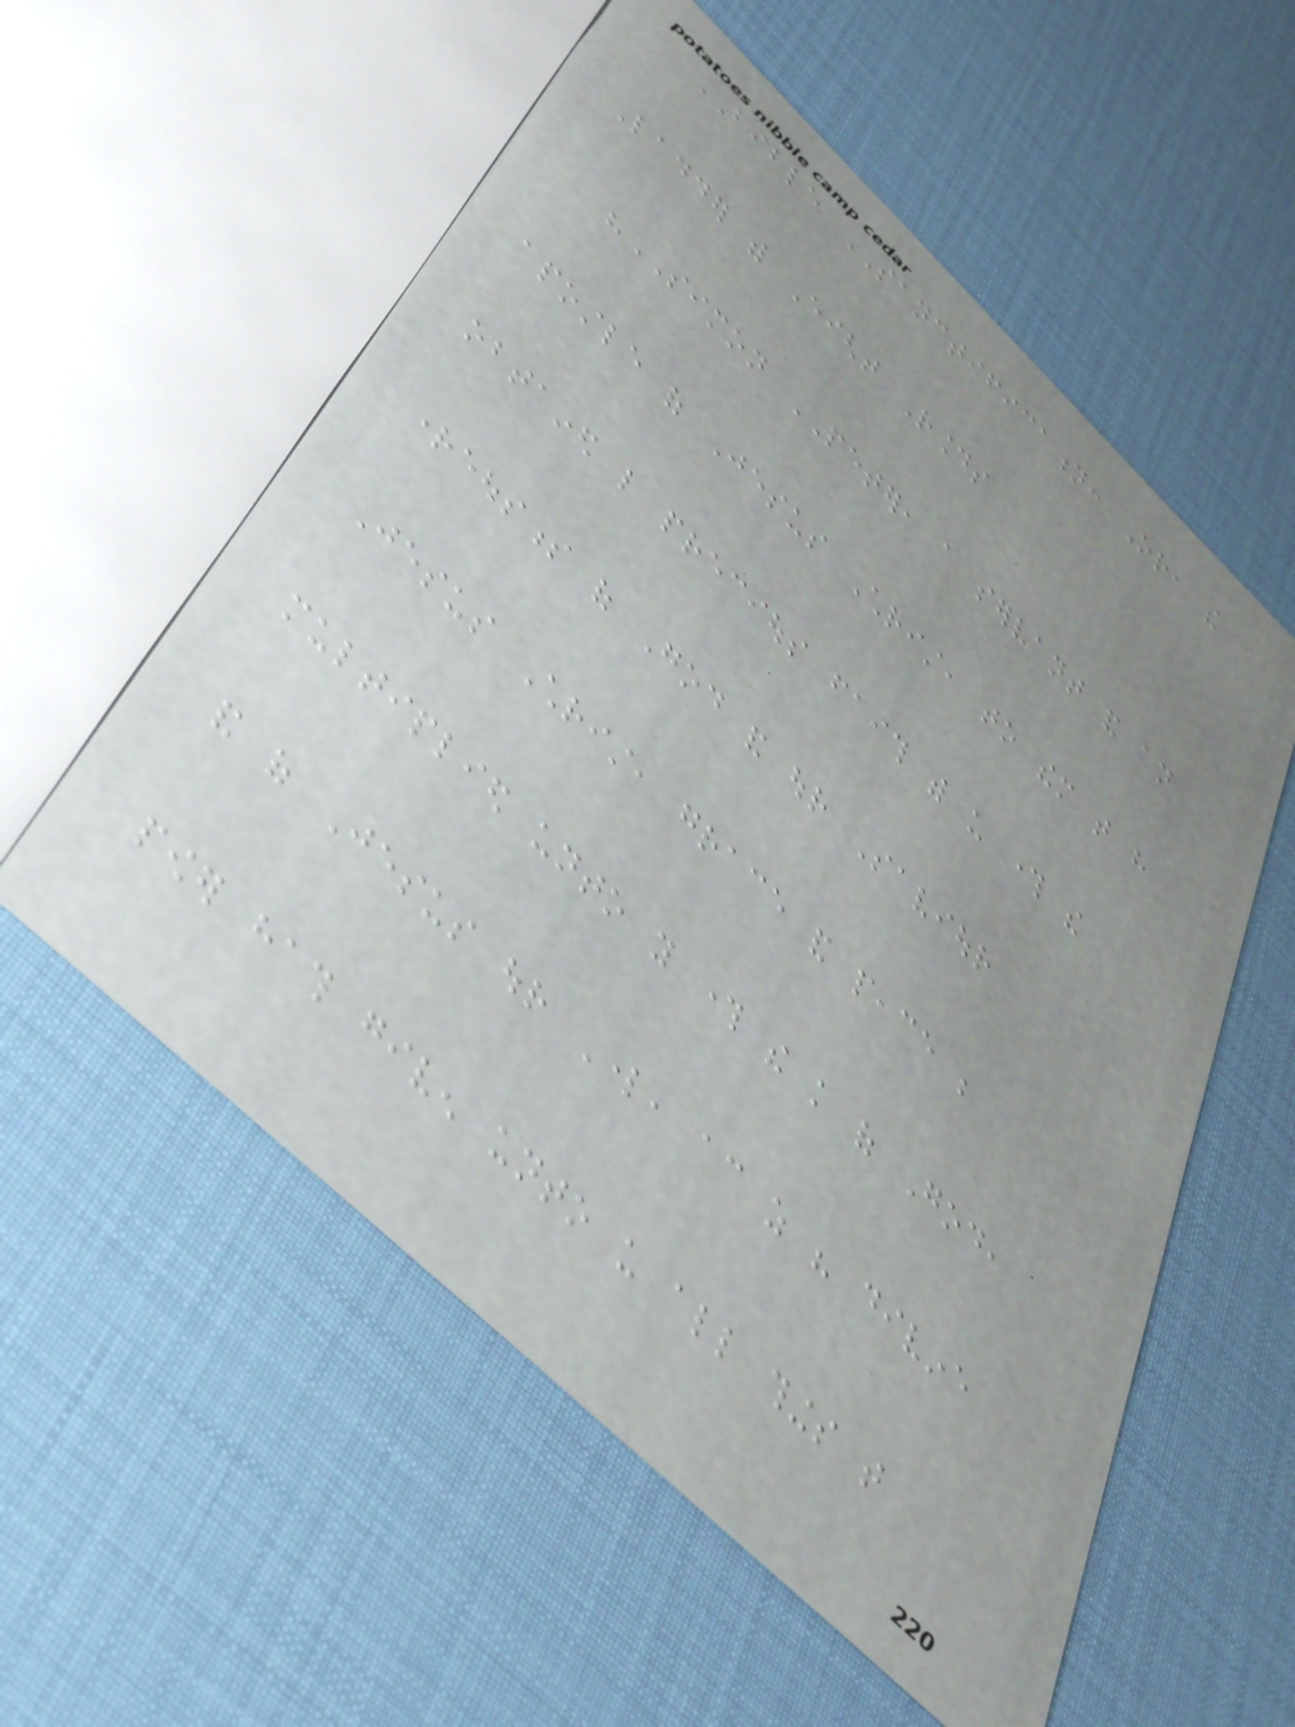BIBLE SANCTIFICATION: Or, the
Ladder with Eight Rounds
"SIMON PETER, a servant and an
apostle of Jesus Christ, to them that have
obtained like precious faith with us through the
righteousness of God and our Saviour
Jesus Christ, grace and peace be
multiplied unto you through the knowledge of God,
and of Jesus our Lord, according as his divine
power hath given unto us all things that
